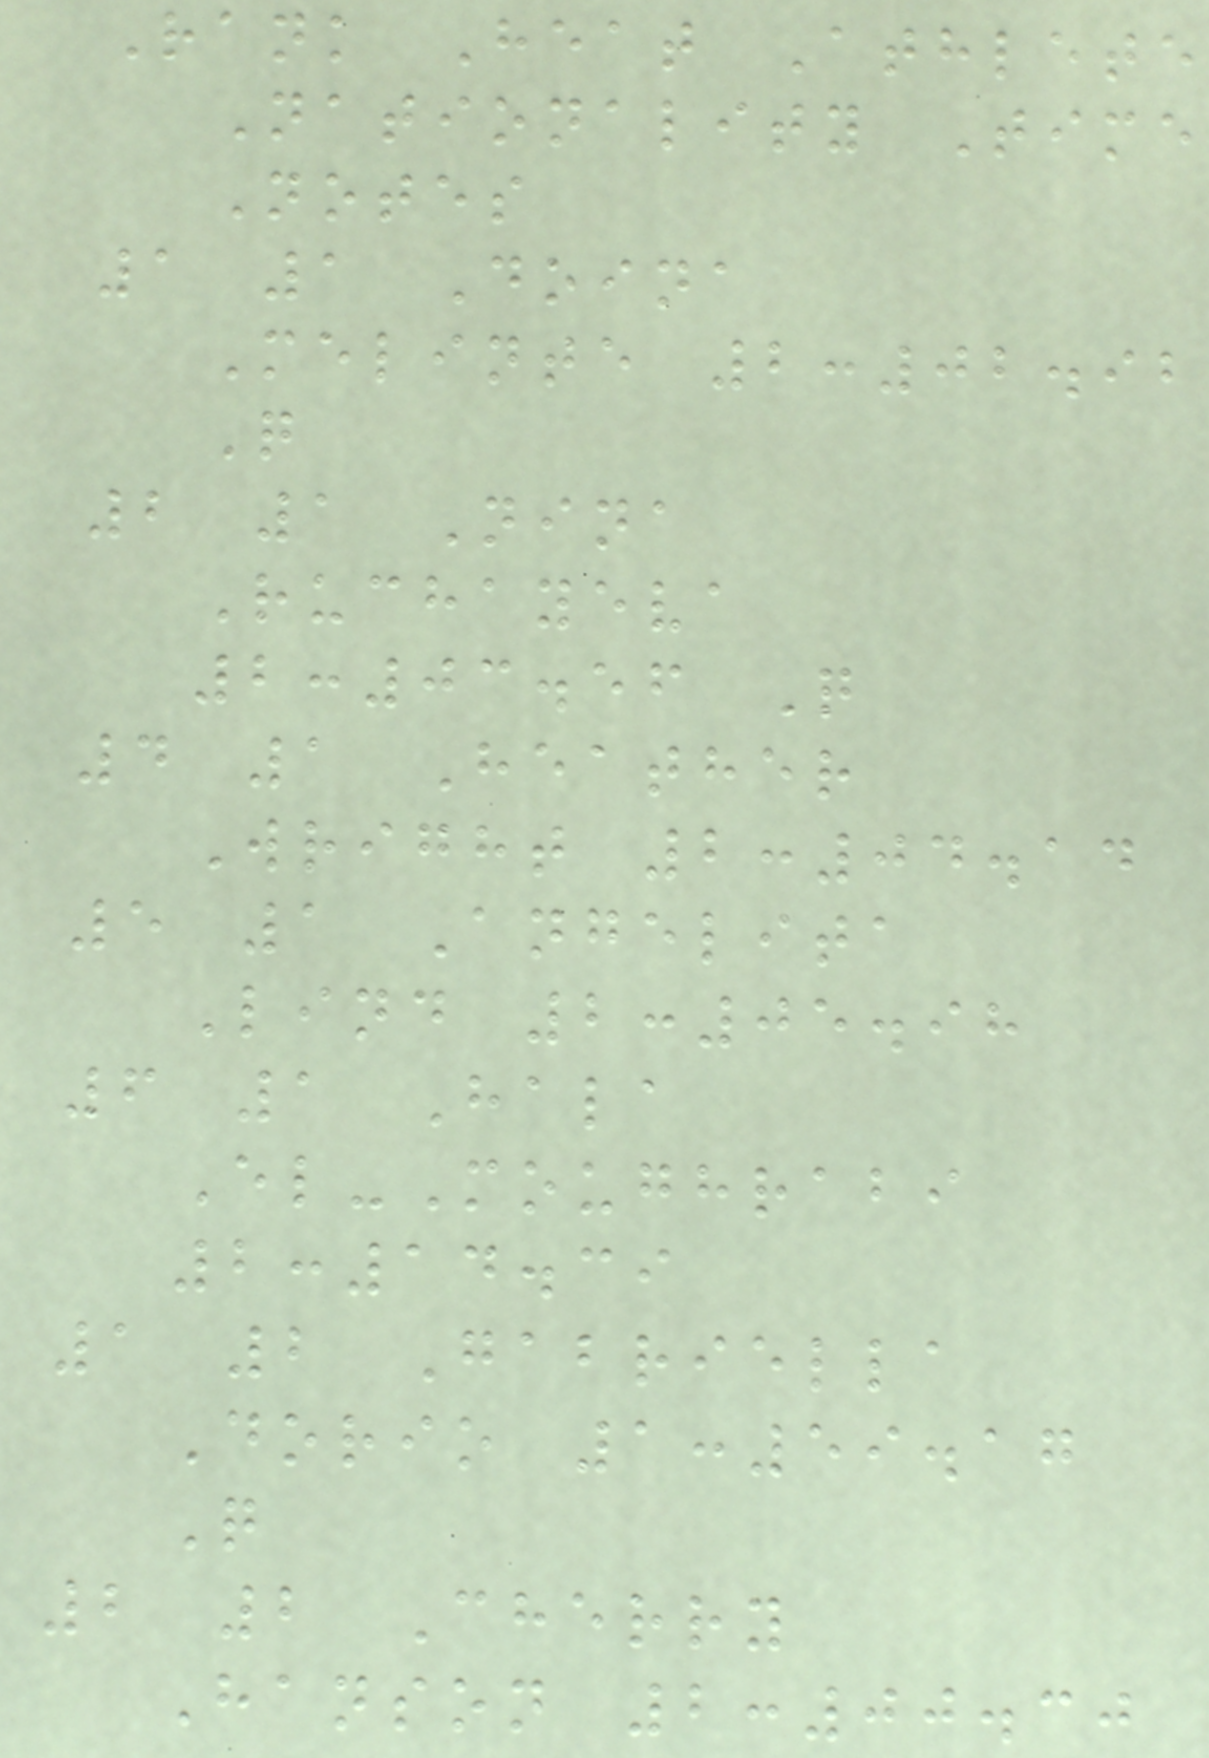Rank Heat Athlete
Nationality Time
Notes
1 1 Doina
Melinte 2:02.92
Q
2 1 Nina
Ruchayeva
2:03.56 Q
4 1 Heather
Wright 2:04.14
5 1 Angelita
Lind 2:05.98
6 1 Hala
El-Moughrabi
2:14.39
1 2 Gabriella
Dorio 1:59.17
Q
2 2 Cherry
Hanson 2:00.30
